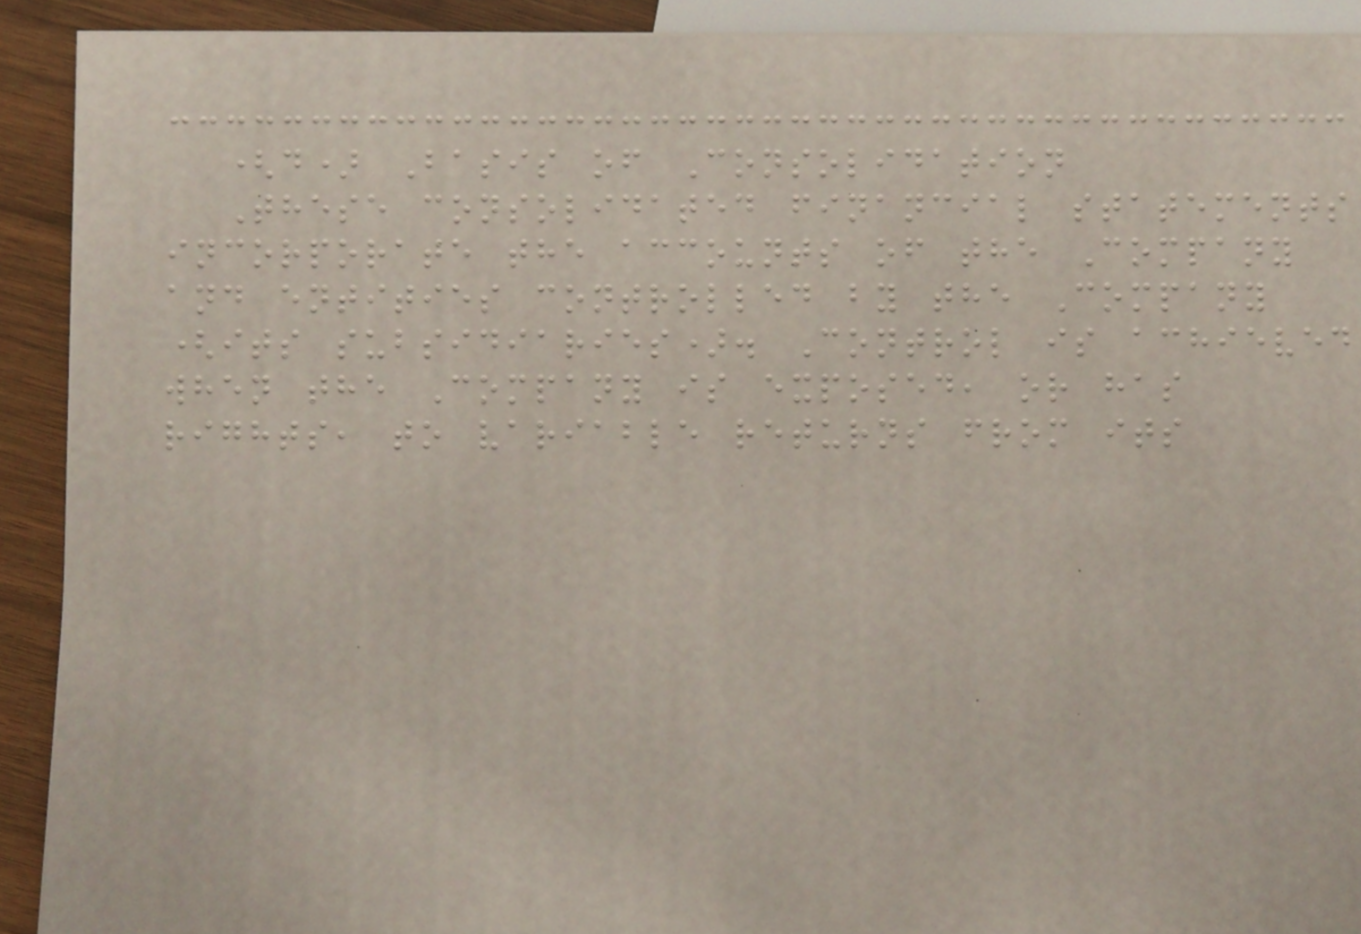(d) Basis of Consolidation
These consolidated financial statements
incorporate the accounts of the Company
and entities controlled by the Company
(its subsidiaries). Control is achieved
when the Company is exposed, or has
rights, to variable returns from its
